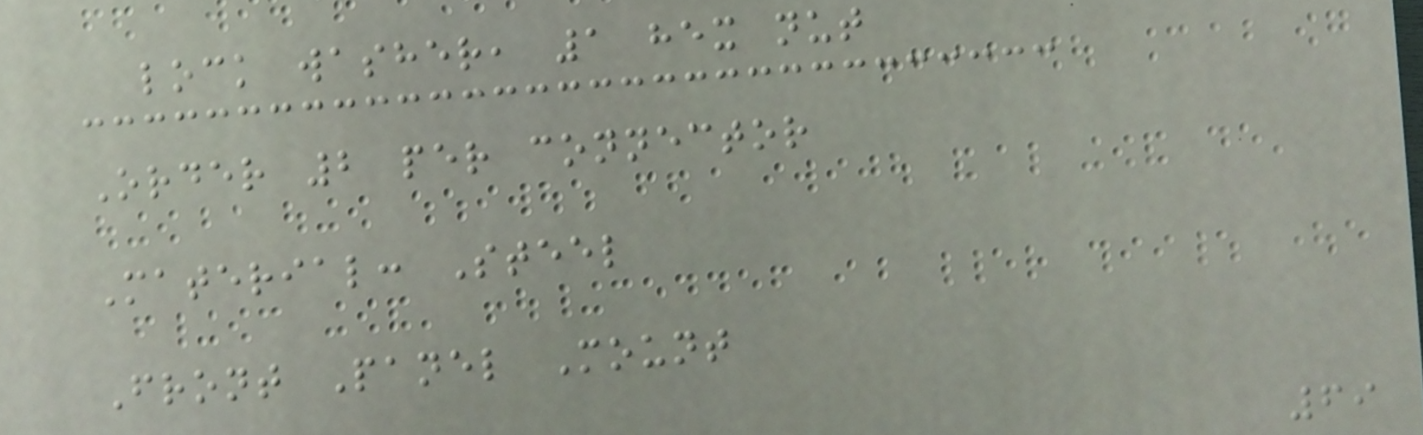lock washer, 1 hex nut
Order 2 per connector
Material: Steel
Front Panel Mount
69
